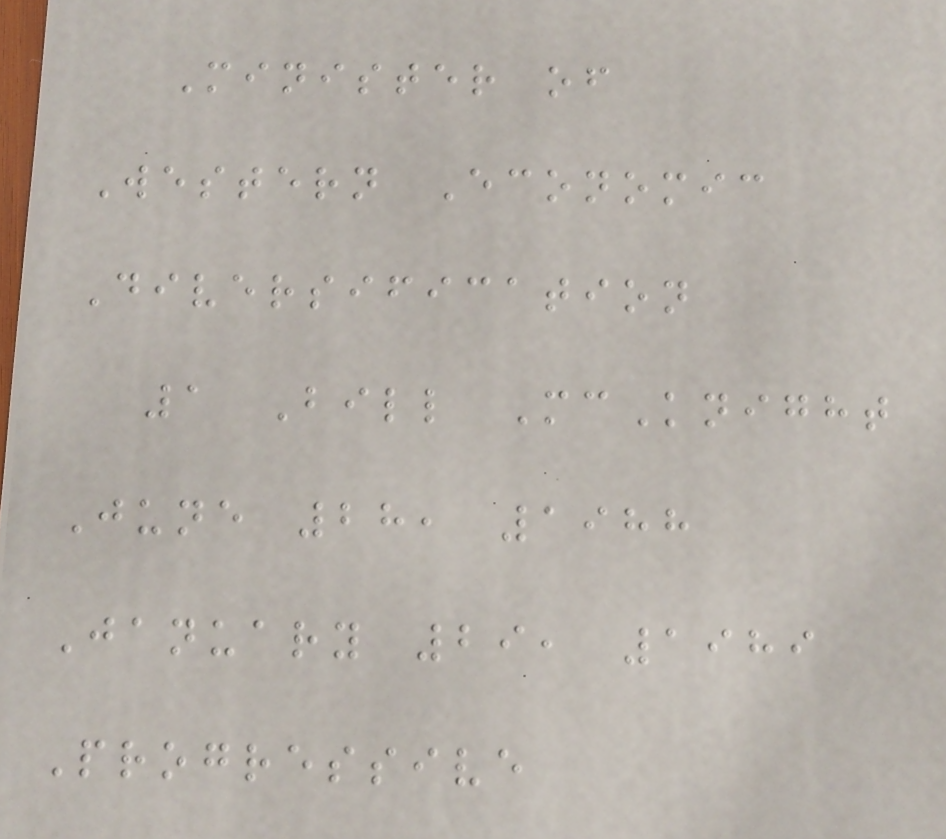Minister of
Western Economic
Diversification
1 Bill McKnight
June 28, 1988
January 29, 1989
Progressive
